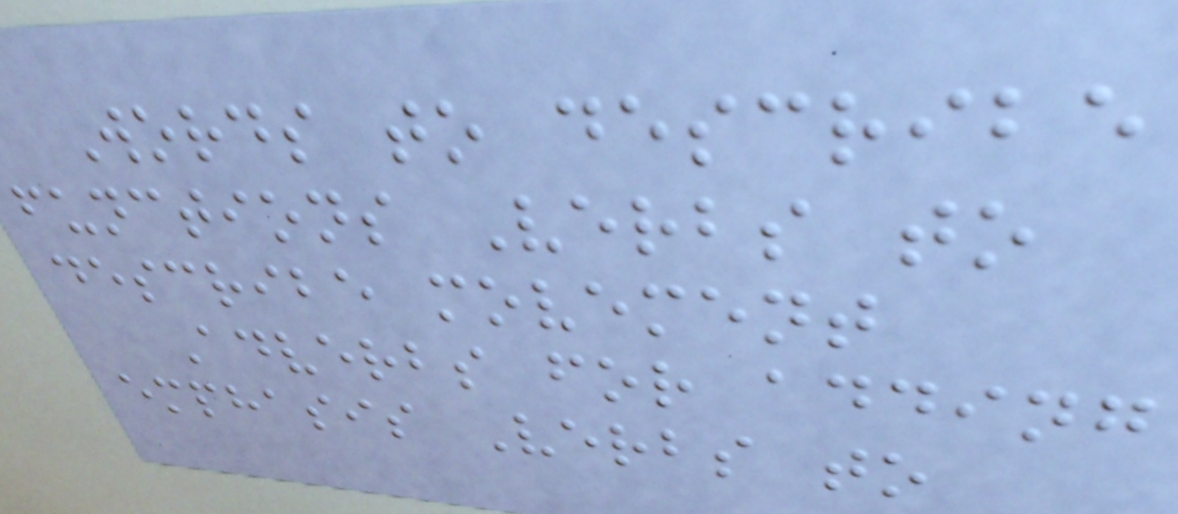Words to describe
functions Verbs to
describe movement
Adverbs for adding
emphasis Verbs to
